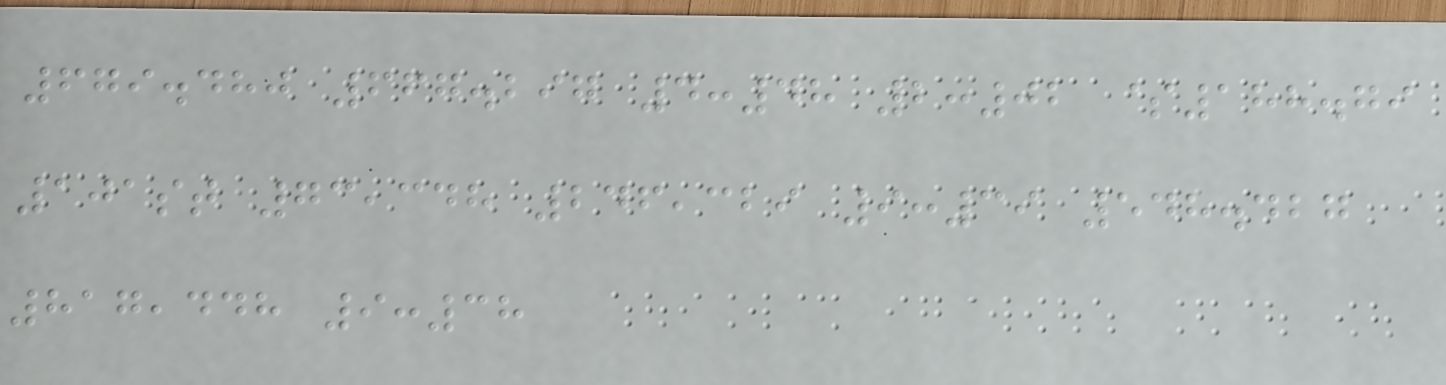679.480 667.297 4:48 2:02 $188.79
101st 73,348 246,329 9:39 548.427
817,448 9:38
